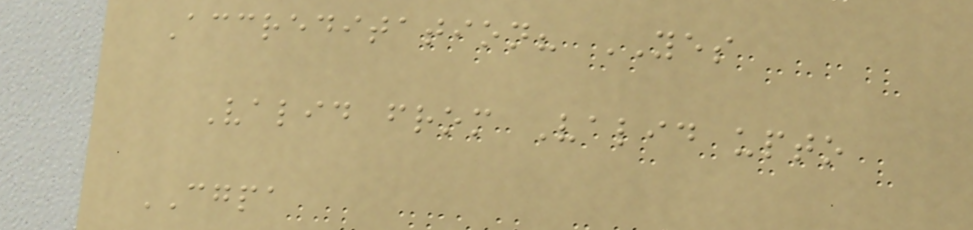Accreditation? YES
Valid from Valid upto
CGPA
